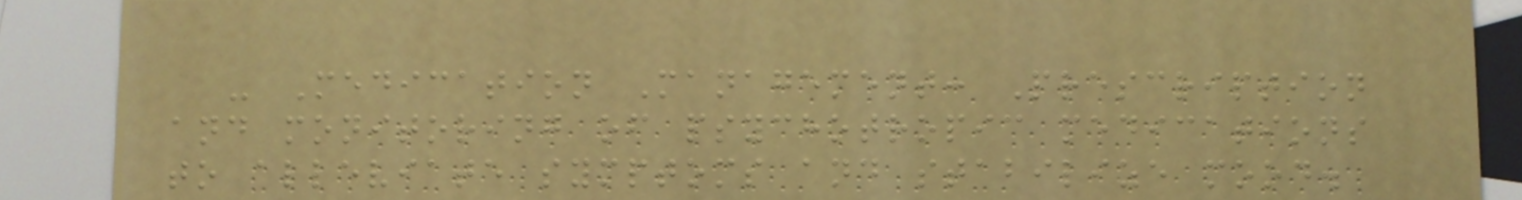- Medication Management: Prescription
and monitoring of psychotropic medications
to alleviate symptoms and stabilize mood.
